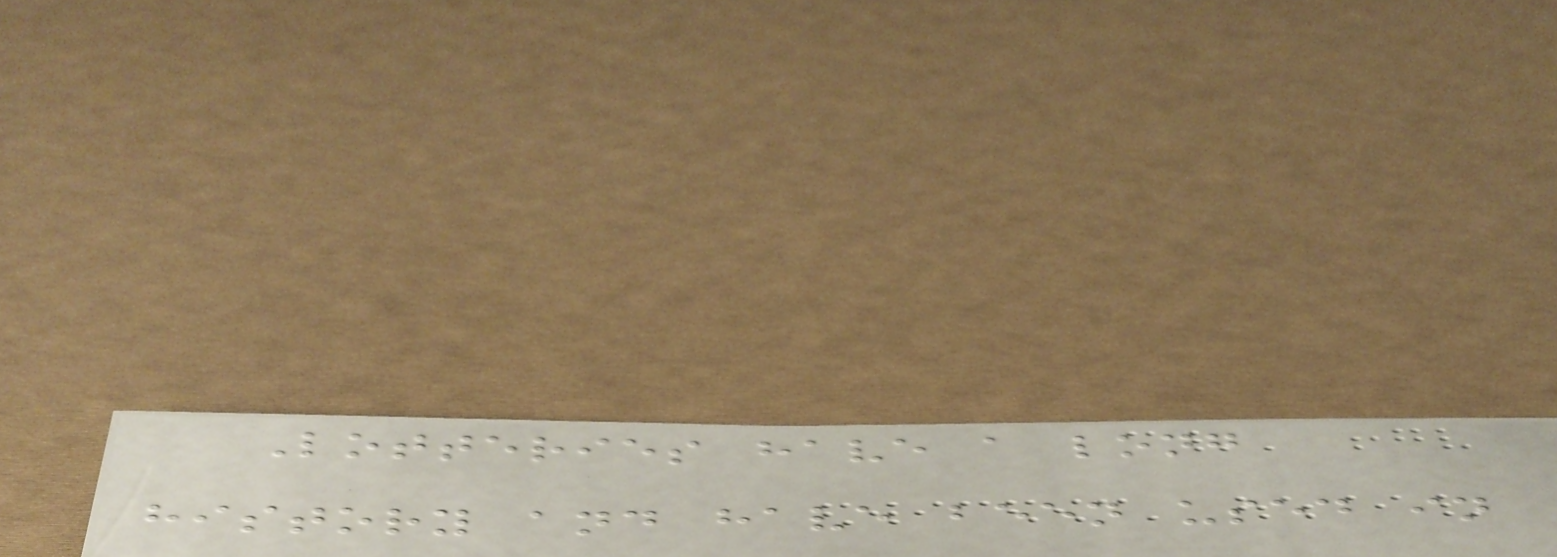Lotteries have a long
history and have been used in
